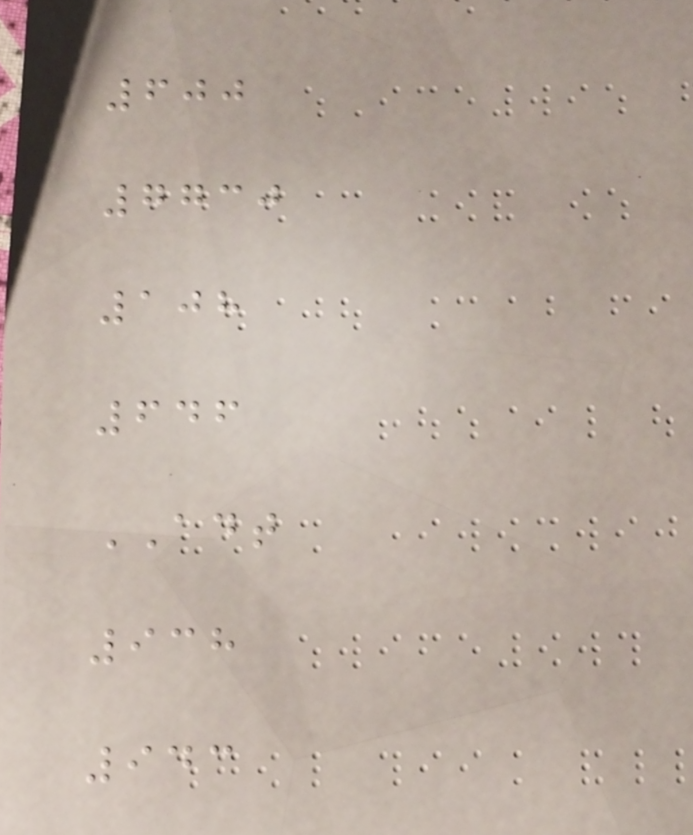600
7730
108
646
ADT
938
943
